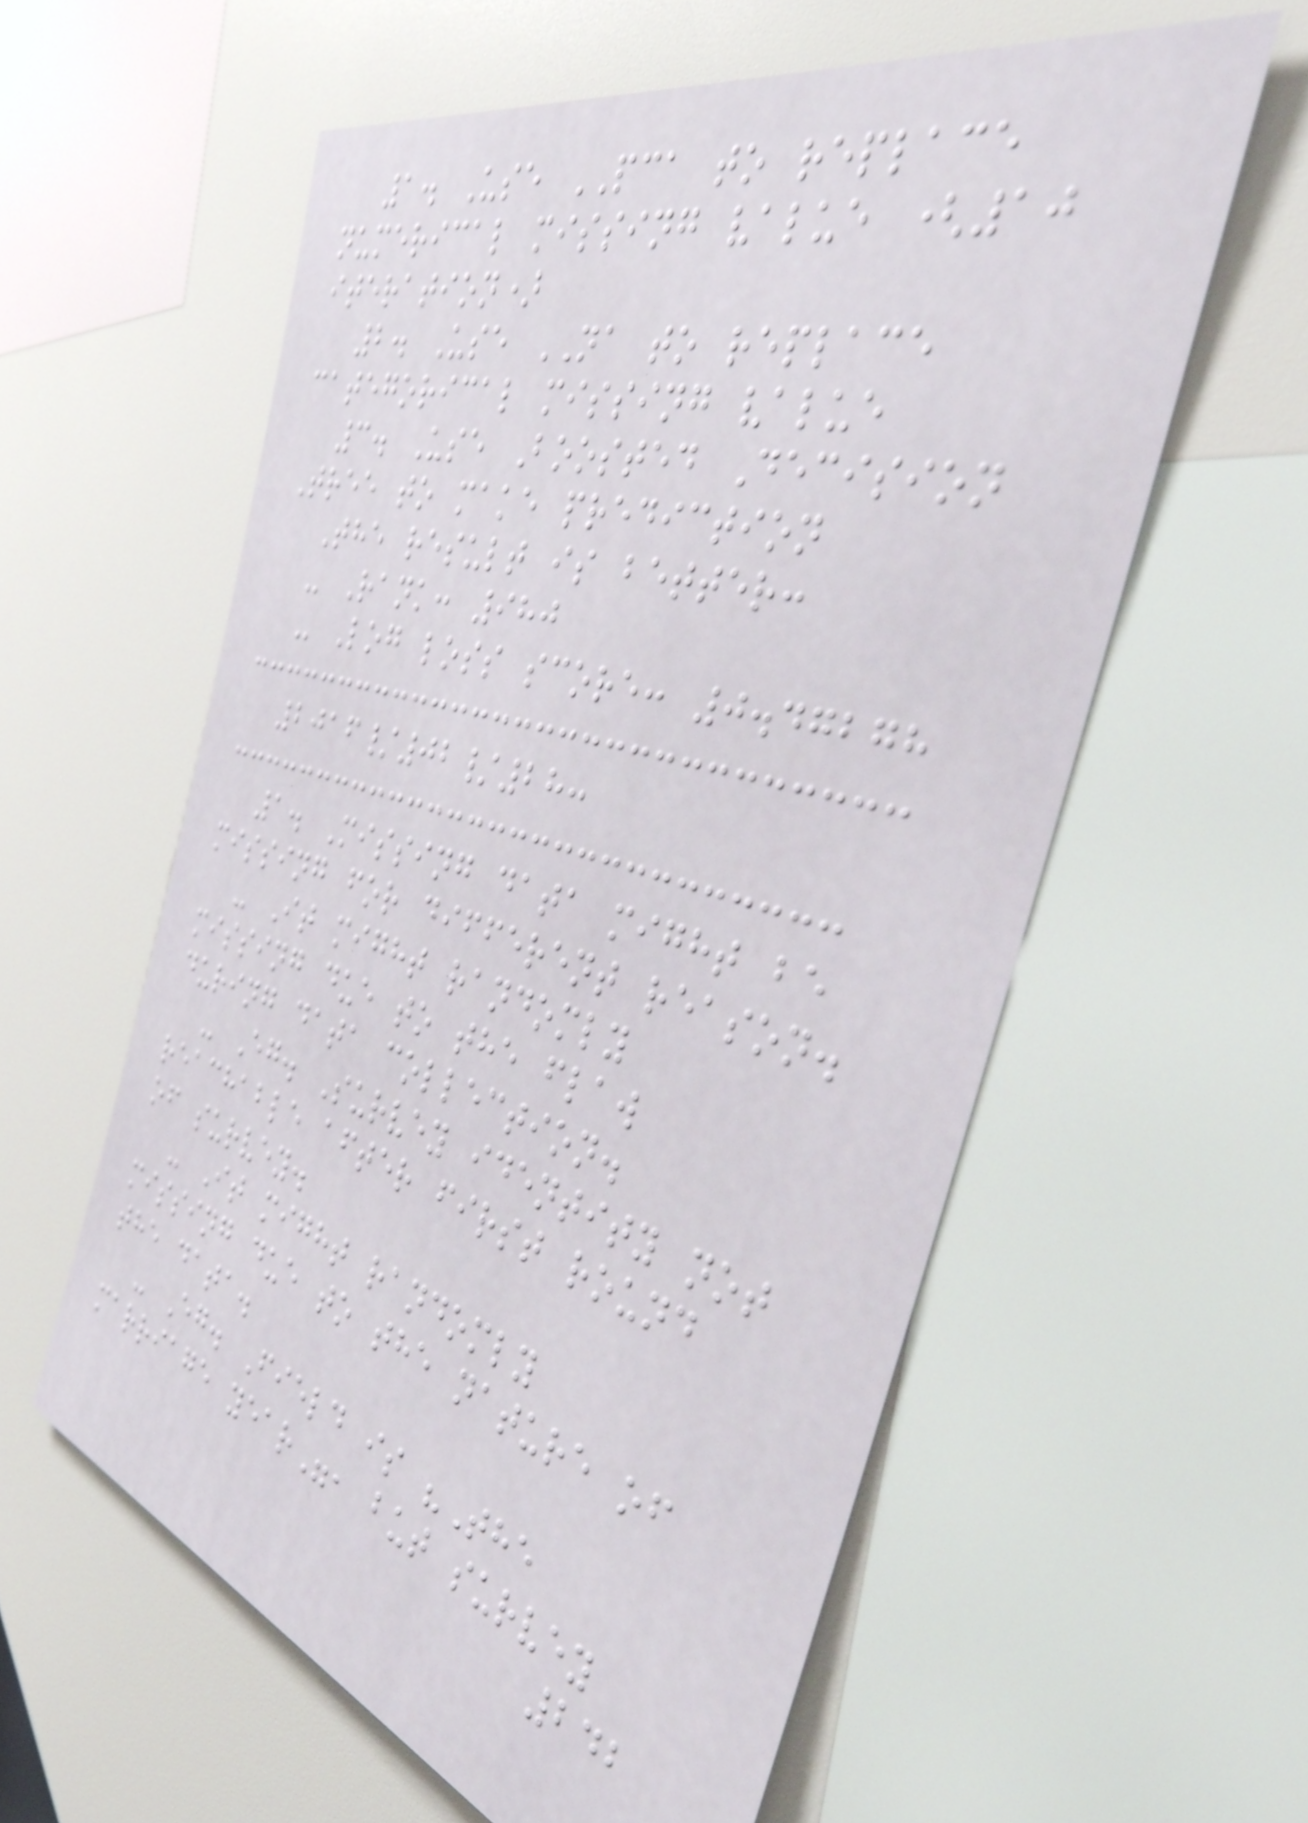1. Use PCA to replace
numerical missing value (10
iteration)
2. Use NA to replace
categorical missing value
3. Use Boosted Decision
Tree to make prediction
The result is better:
- Rank: 980
- Log loss score: 0.47278
2016/02/28:
1. Missing data might be
missing for different reason.
- It might randomly
missing due to the flaw
during data collection.
- Eg. Survey identity not
reachable after first round
of survey.
- It might randomly
missing due to the nature of
the data.
- Eg. Field is "The
marriage year", but survey
242
